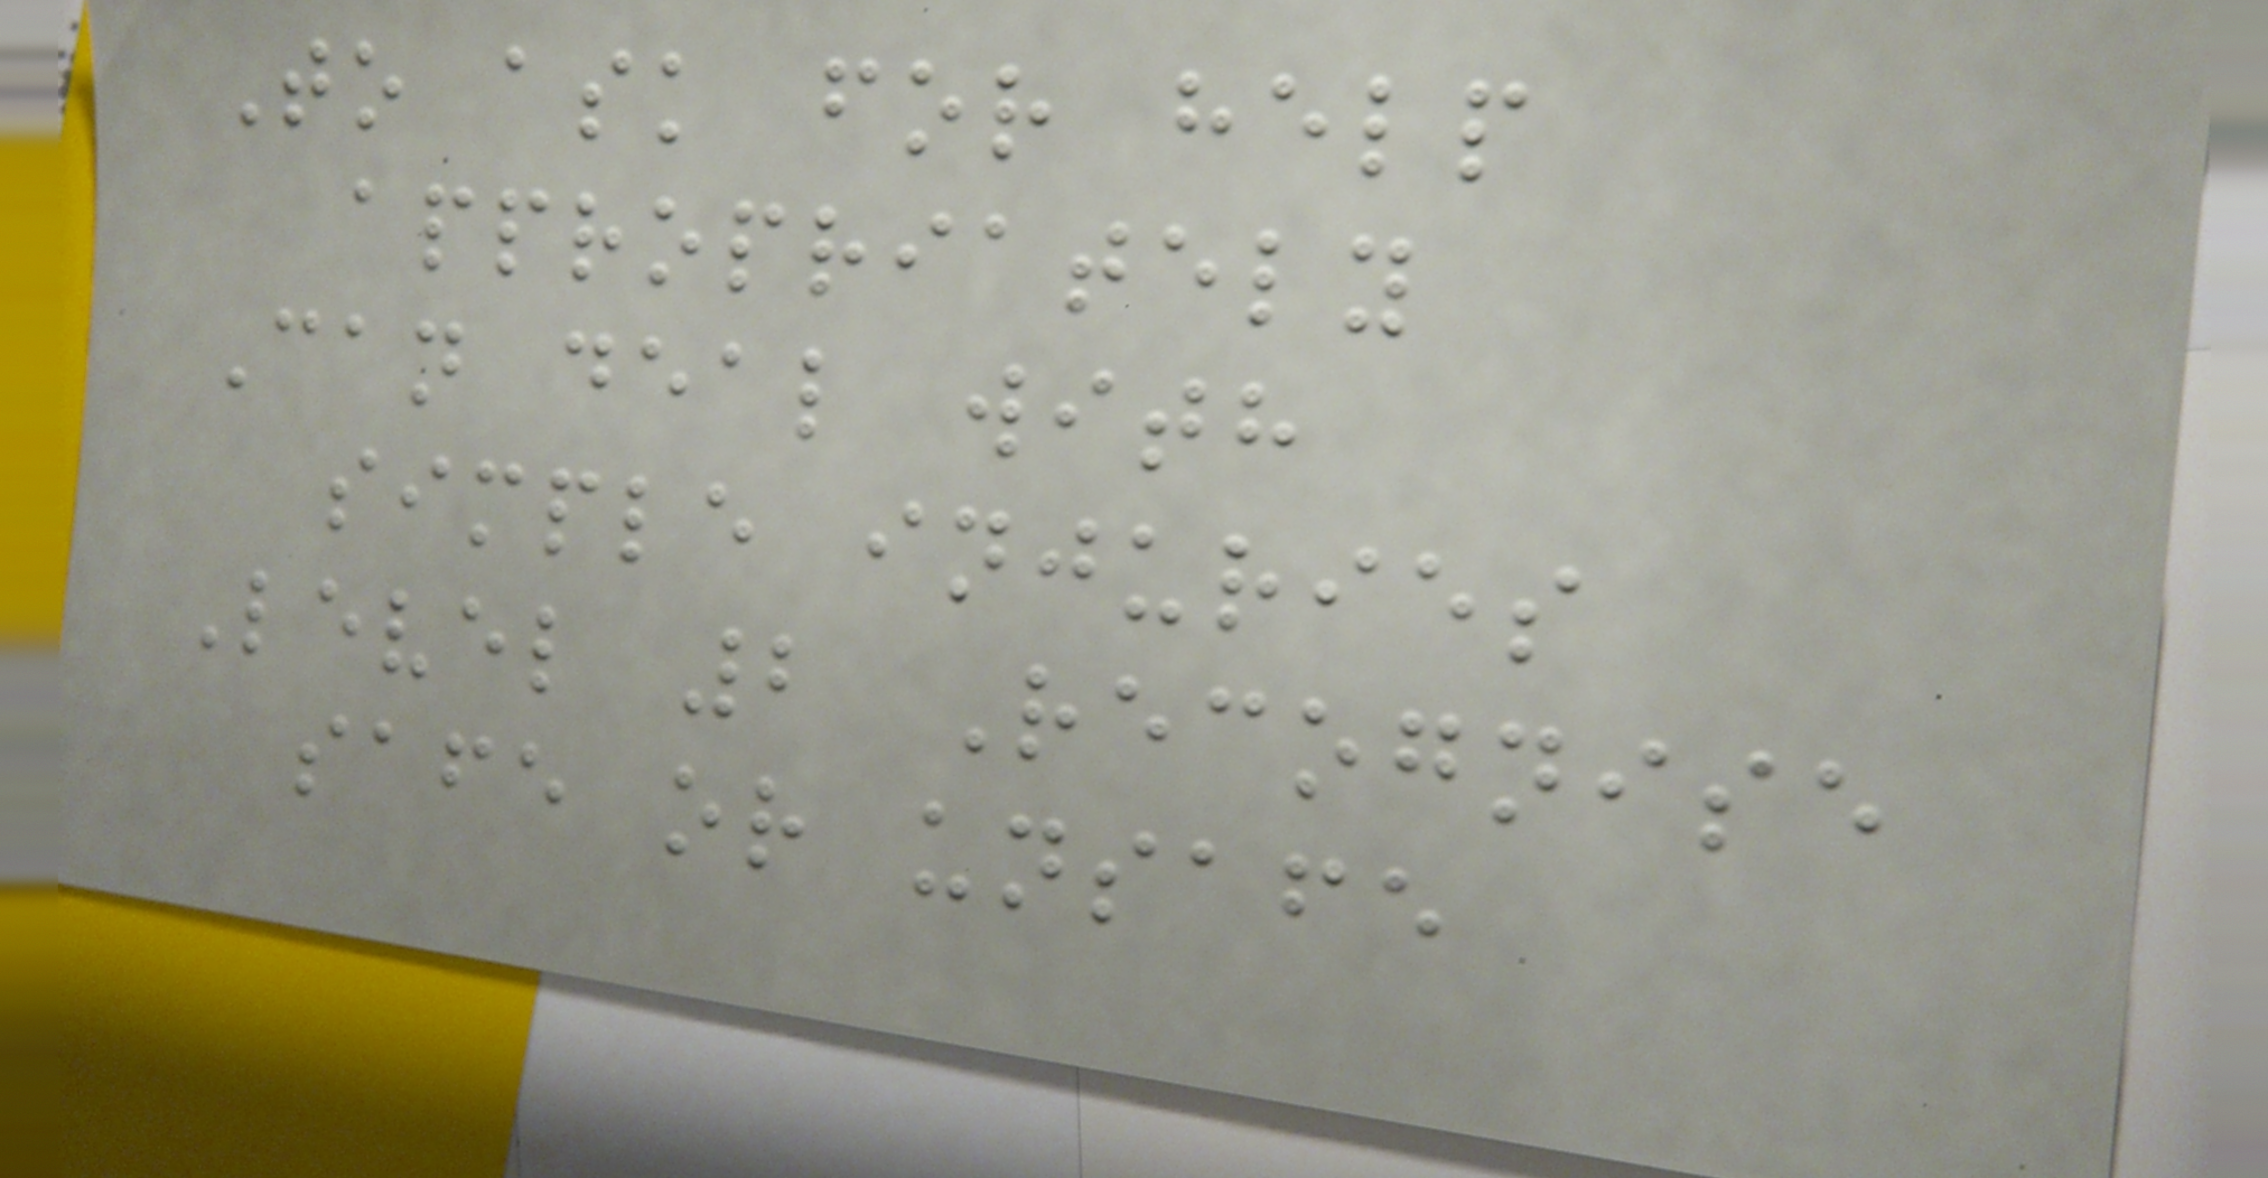To ask for help
appropriately
Can deal with
simple injuries
Level 2 Recognise
safe or unsafe
